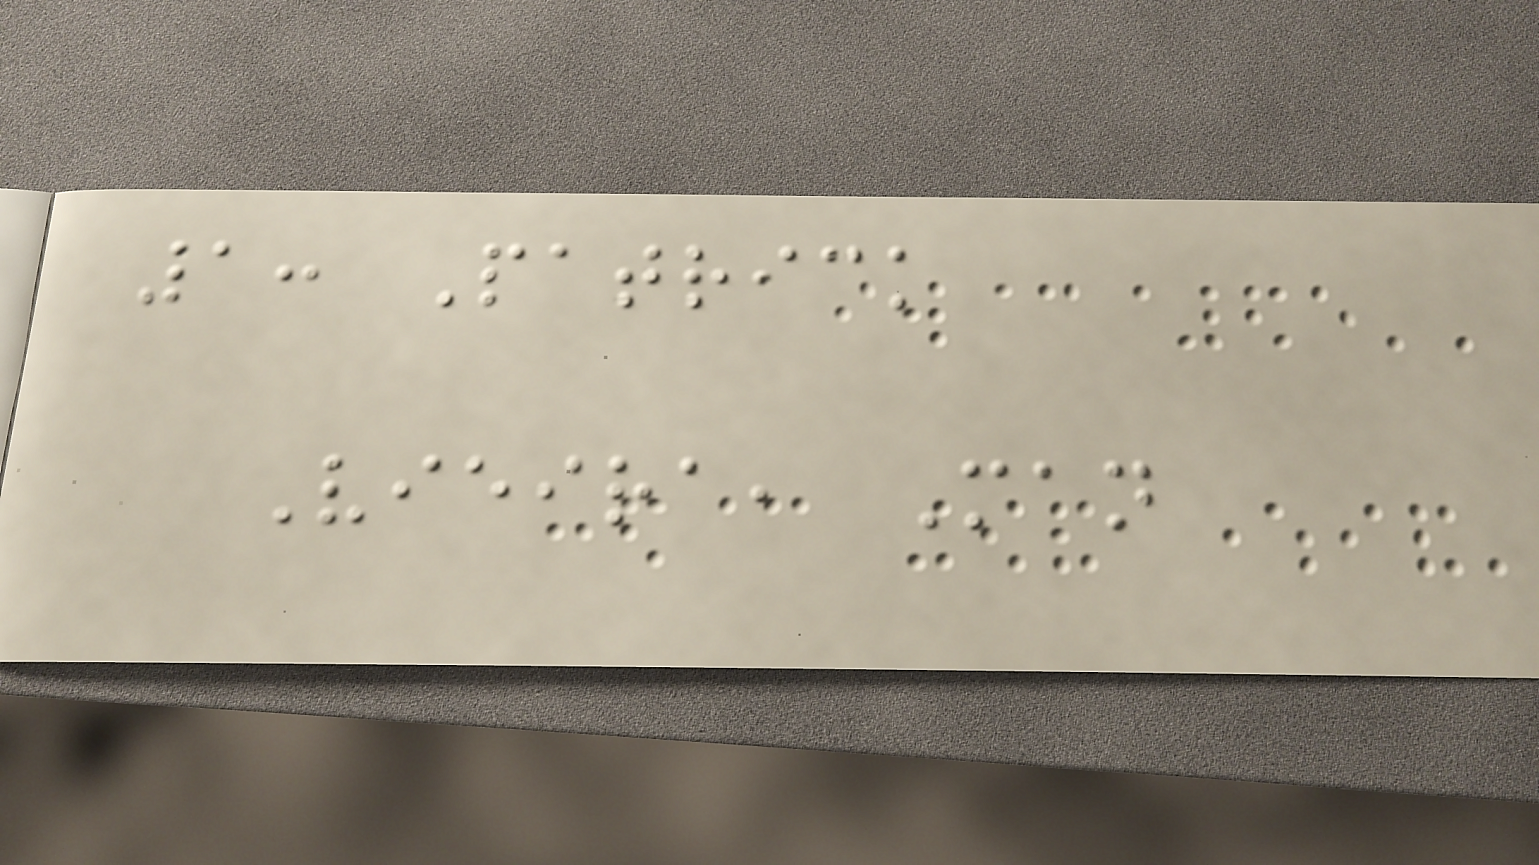1: Patrick
Vieira, Man
